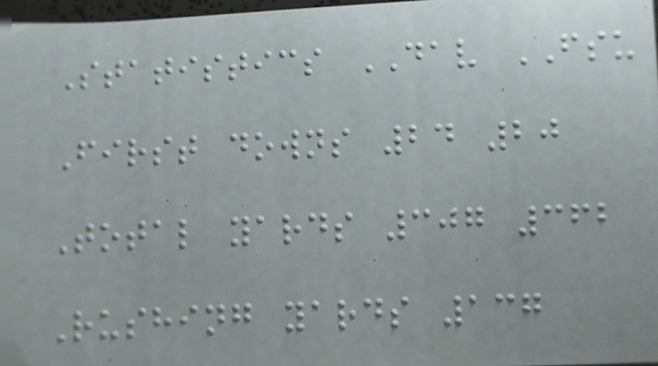Statistics DAV FSU
First downs 24 20
Total yards 307 362
Rushing yards 137
